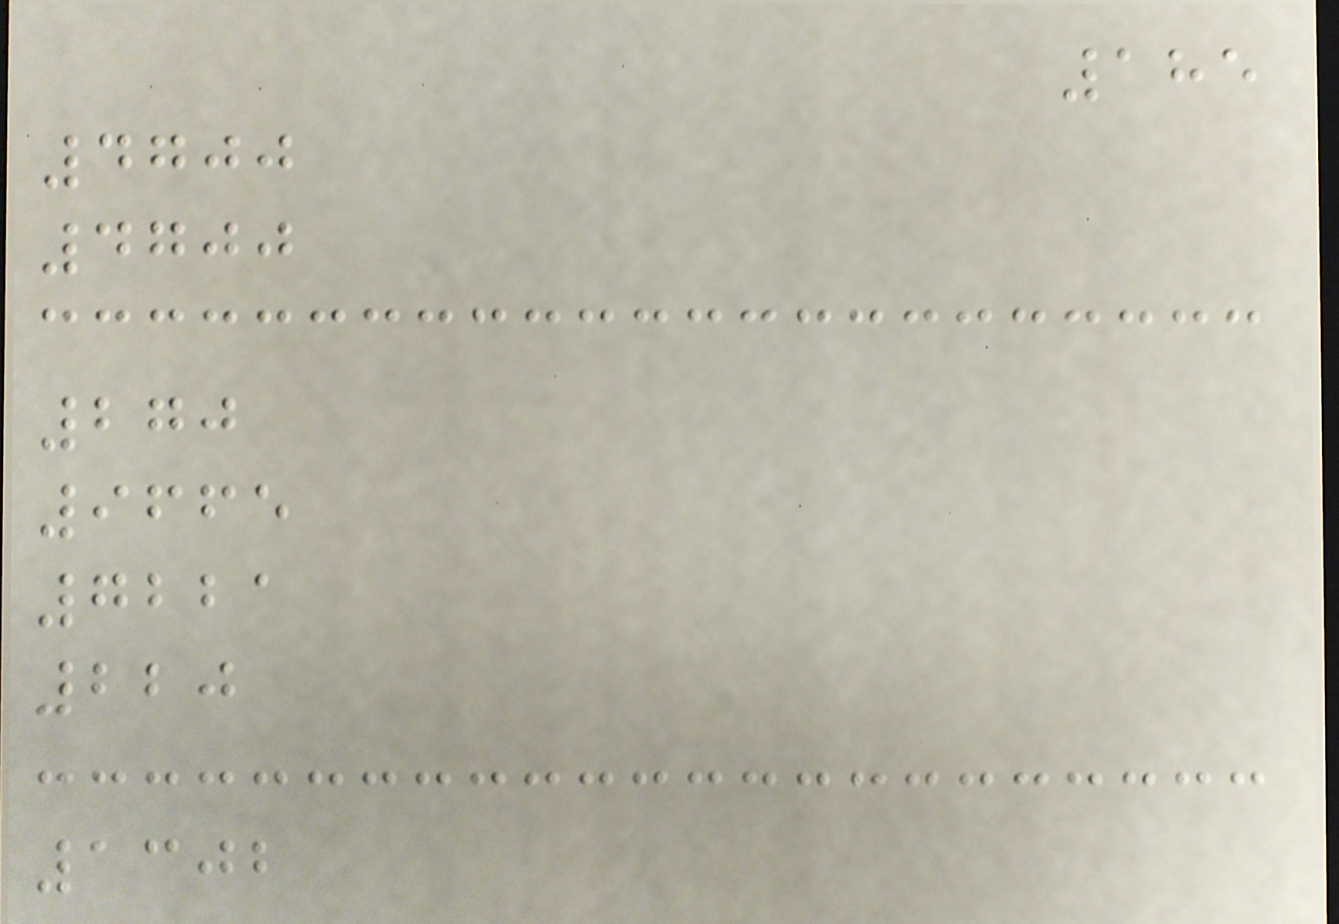185
4700
4700
270
9665
7221
220
1302
